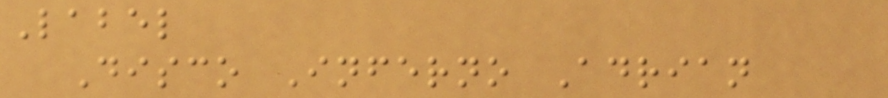Label
Disco Inferno Adrian
